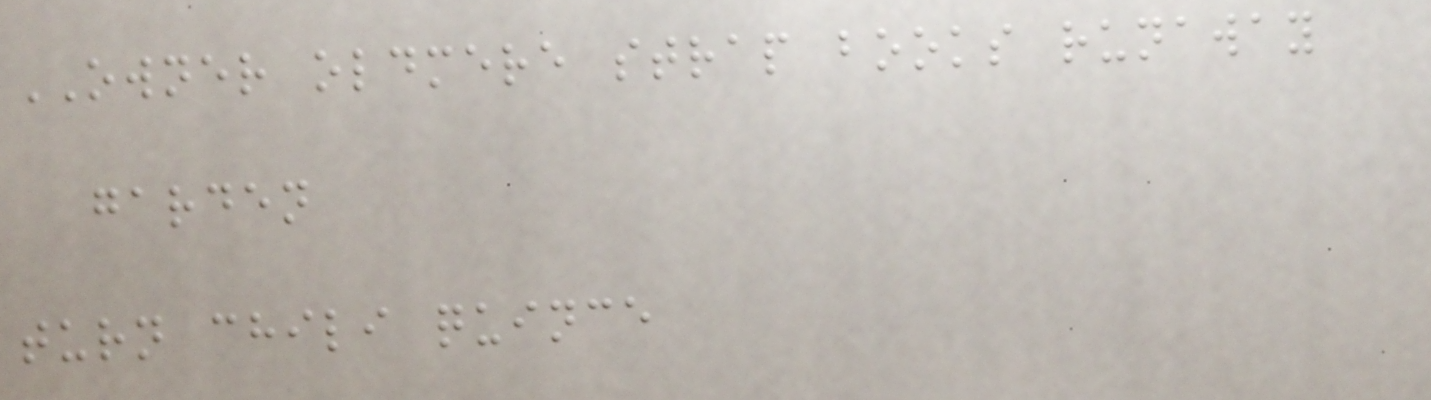OWNER oldmere strap books runaway
garden
turn chili quince
